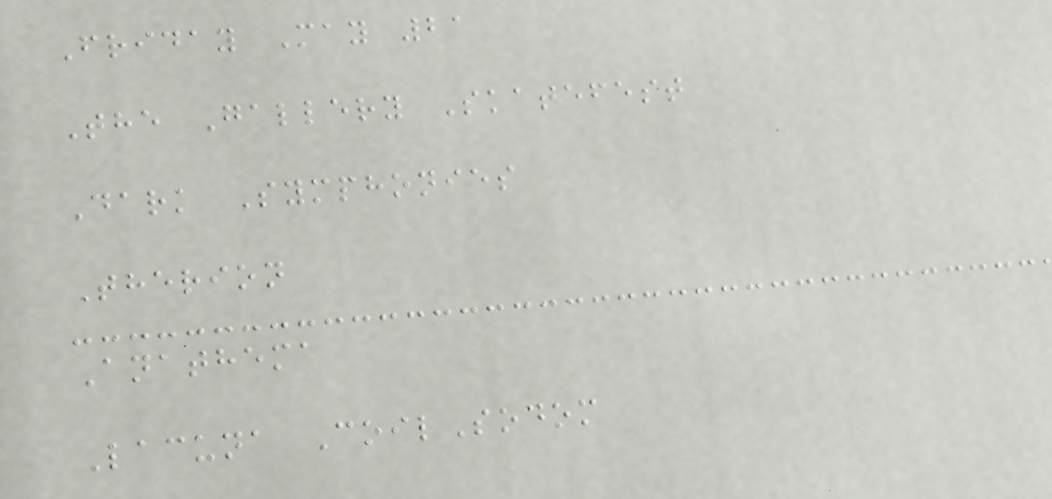Friday May 21
The Gallery Skatefest
Dark Symphonies
Therion
Anathema
Lacuna CoilSodom
